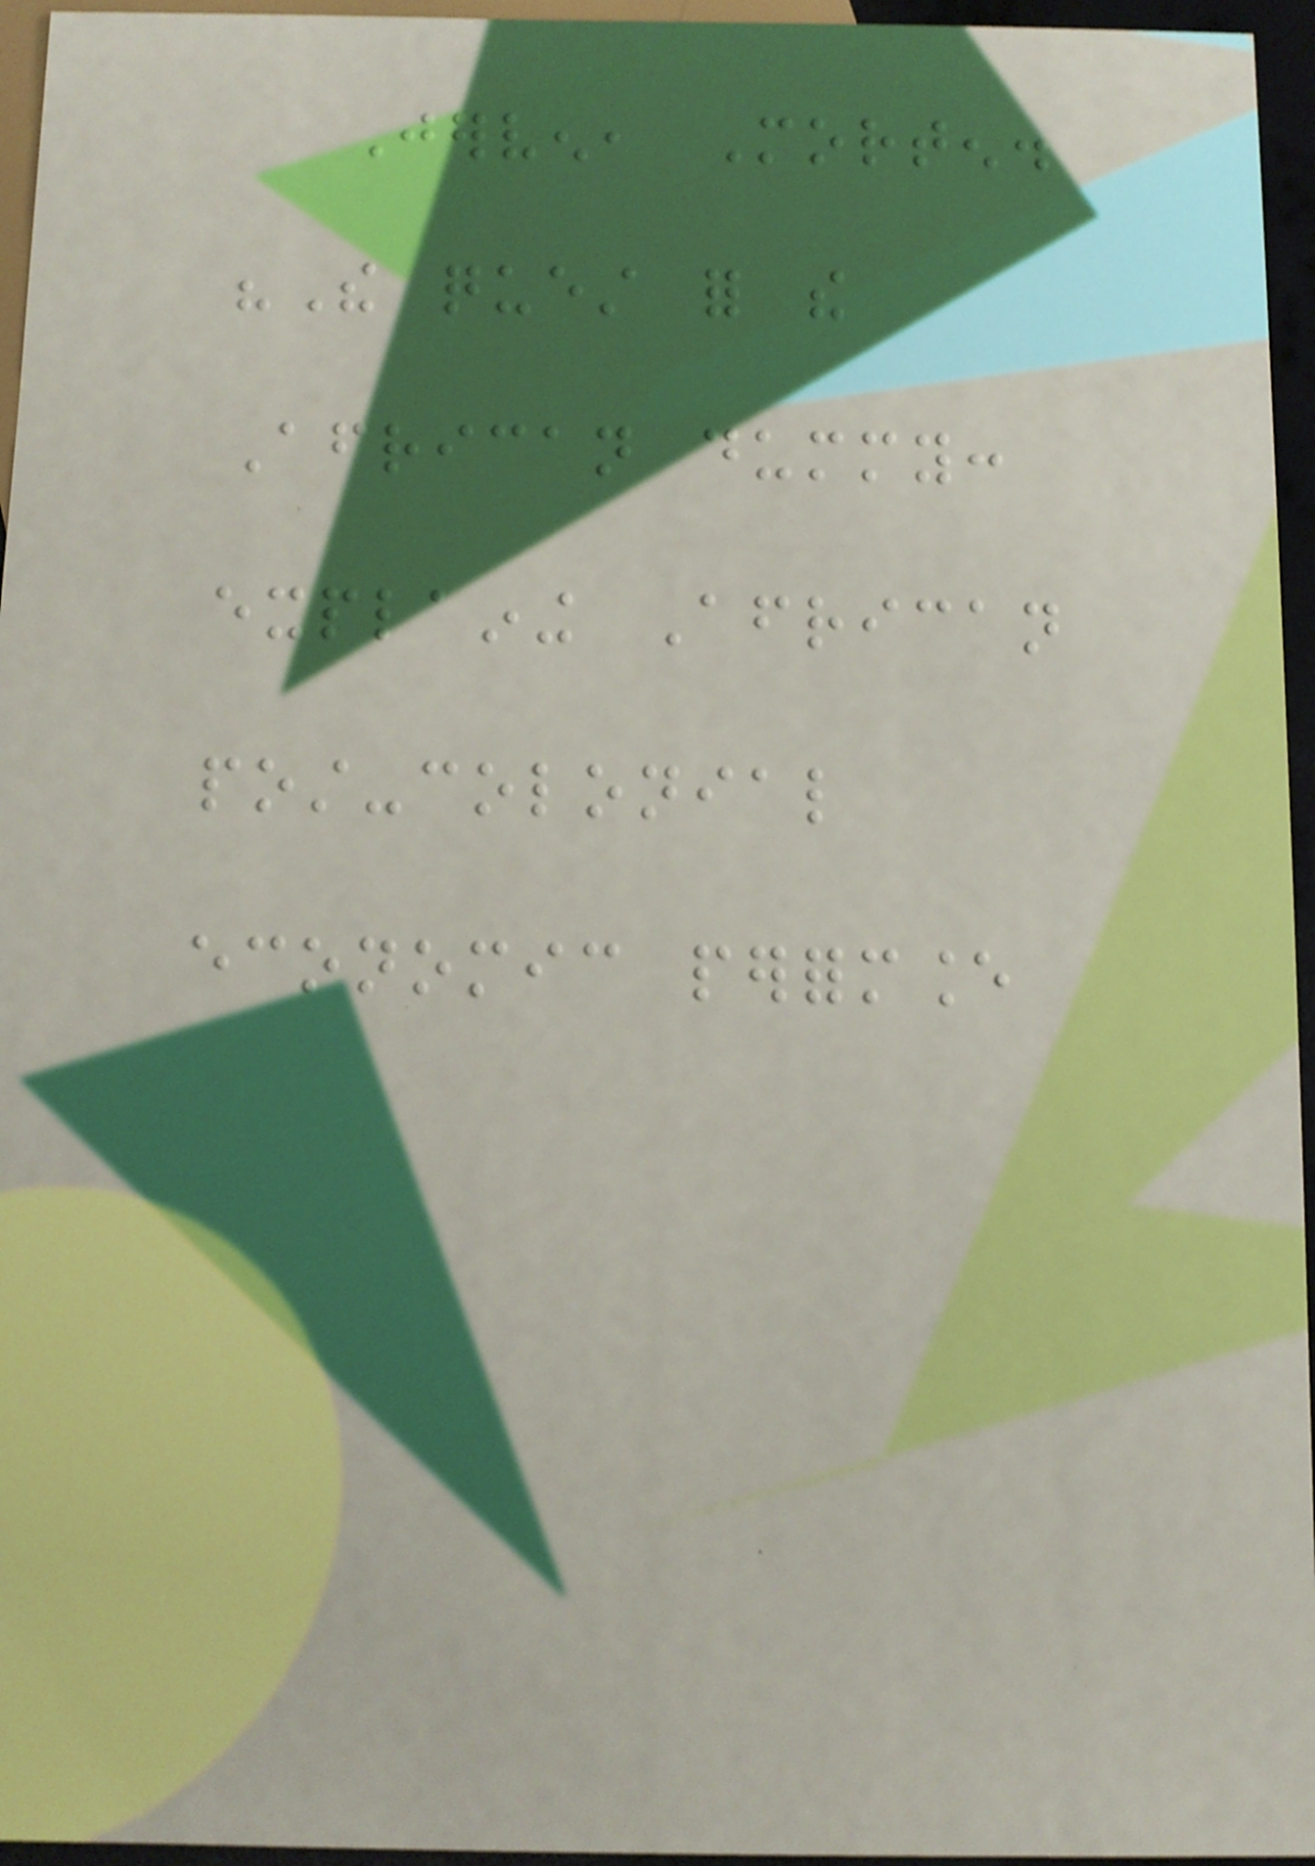Jerven, Morten.
"The quest for the
African dummy:
explaining African
post-colonial
economic performance
